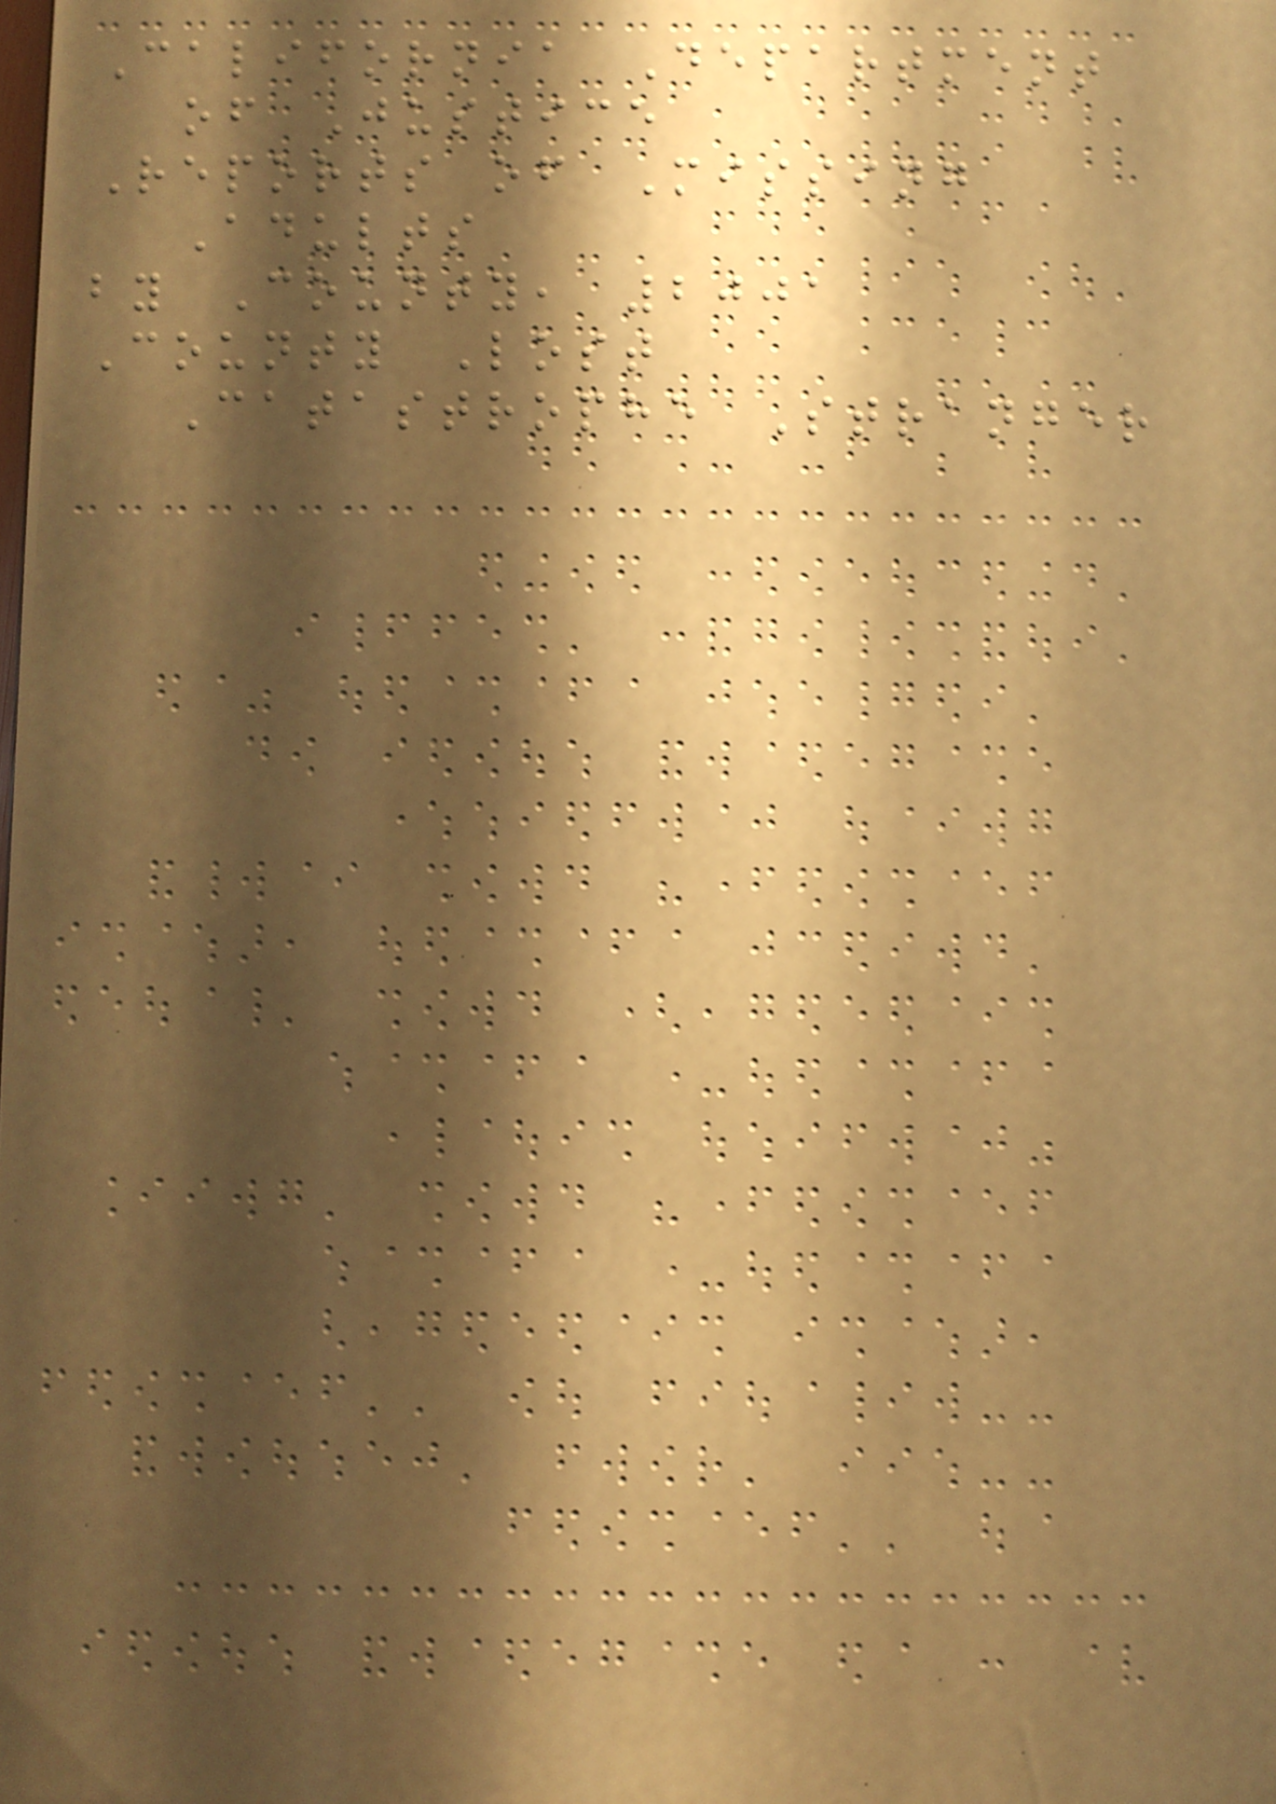California Department
of Justice
Reports of Missing
Adults
by County, 2001
County Lost
Catastrophe Stranger
